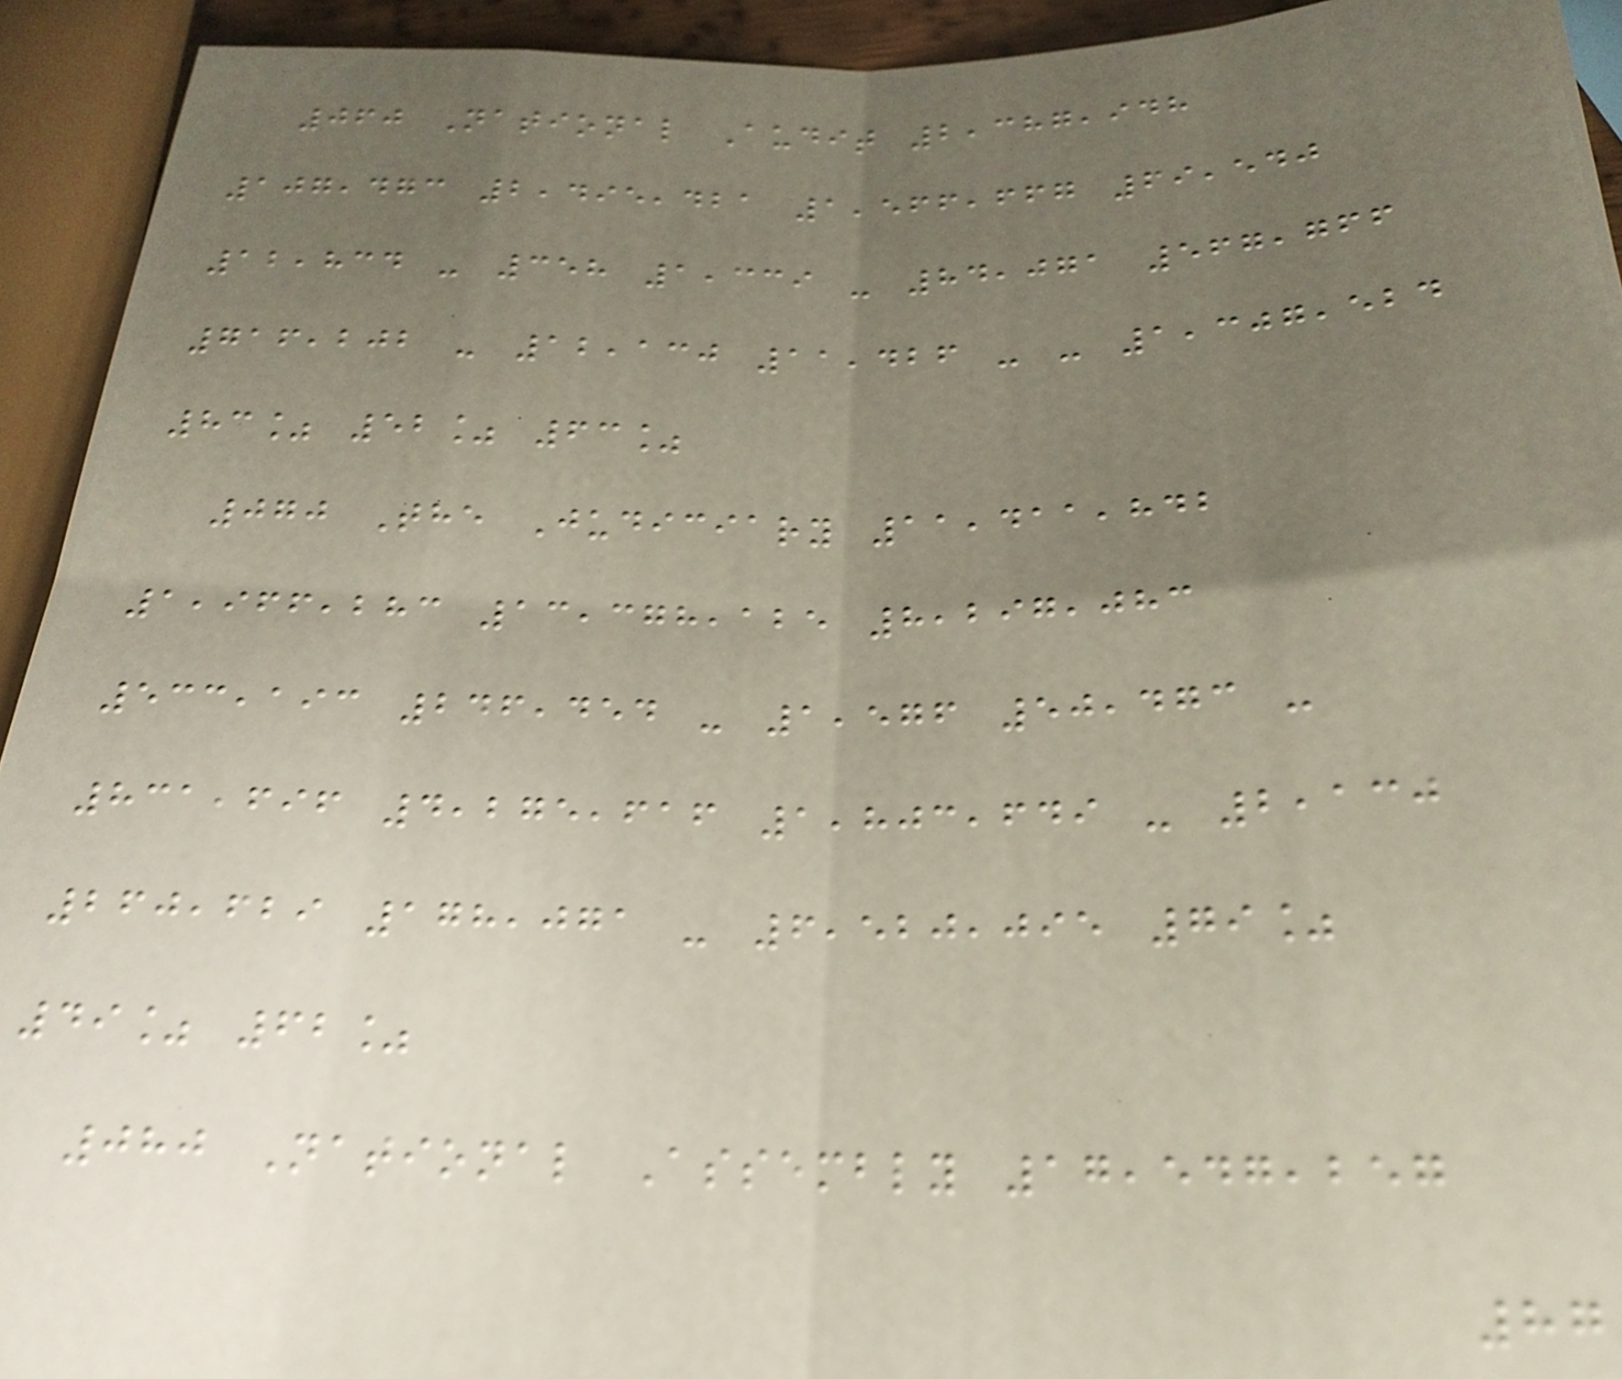060 National Audit 2,387,948
107,473 2,495,421 1,566,667 69,540
12,834 - 358 1,339 - 84,071 567,766
716,202 - 12,130 11,426 - - 1,307,524
83% 52% 63%
070 The Judiciary 11,411,842
1,966,283 13,378,125 8,297,083
533,193 246,454 - 1,576 50,473 -
831,696 4,275,616 1,803,649 - 2,130
260,629 178,071 - 6,520,095 79%
49% 62%
080 National Assembly 17,547,257
87
